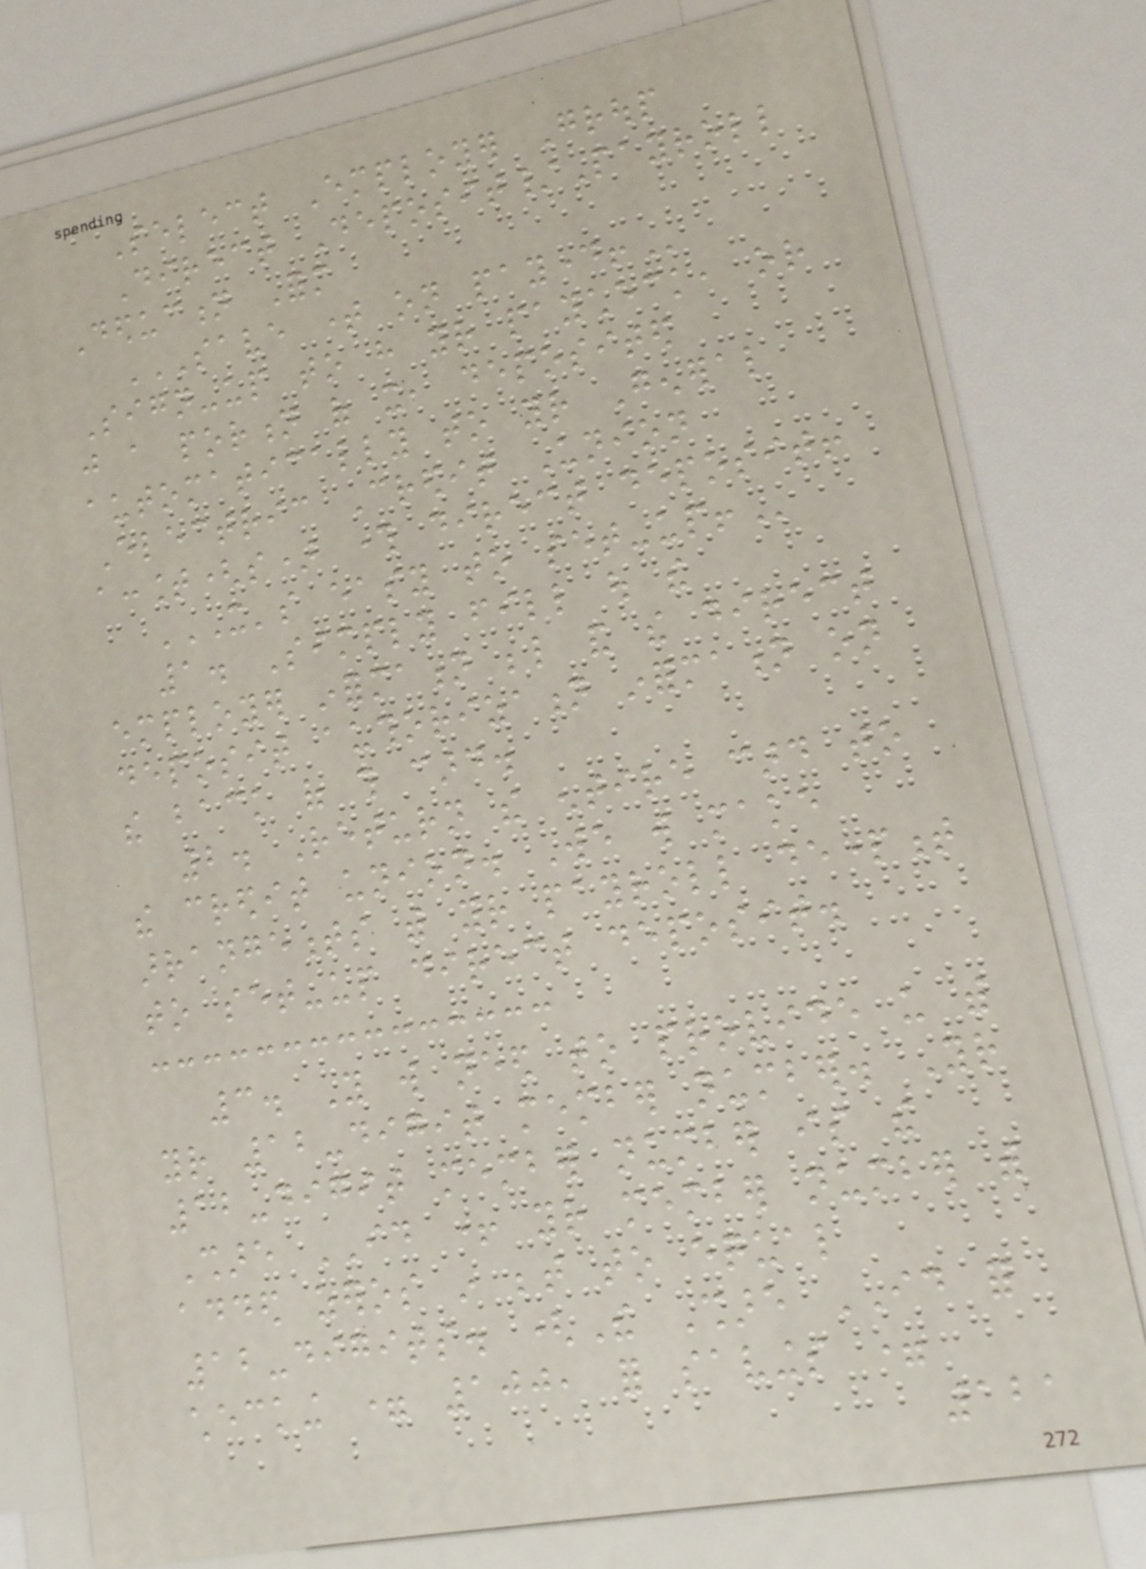Select Employer Group
Direct Deposit/Payroll
Deduction Form
SAVE TIME ON PAYDAY!
Sign-up to have your paycheck, or
just a portion of it, deposited
automatically to your General
Electric Credit Union
account(s) through direct deposit!
IT'S EASY TO SET-UP!
1. Simply fill out the
employer information below and the direct
deposit authorization information on
the back of this card.
2. Return the entire card to
the credit union. We will make
arrangements with your payroll department
to set-up direct deposit.
3. You will need to provide us with
your 12-digit member number. Your
12-digit member number is the
Share ID + your member number with
added zeros in between to equal
12-digits. (The Share ID for
checking = 100, for savings =
121
